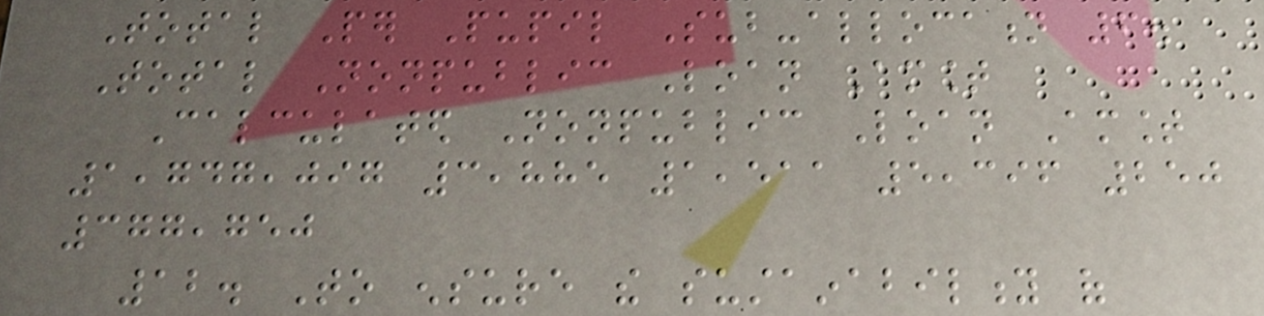Total Per Pupil Sub-allocation 6.
Total Nonpublic Loan Amount
Calculated Nonpublic Loan Amount
1,747,097 3,885 1,511 5,396 250
377,750
12. To ensure the sustainability of
